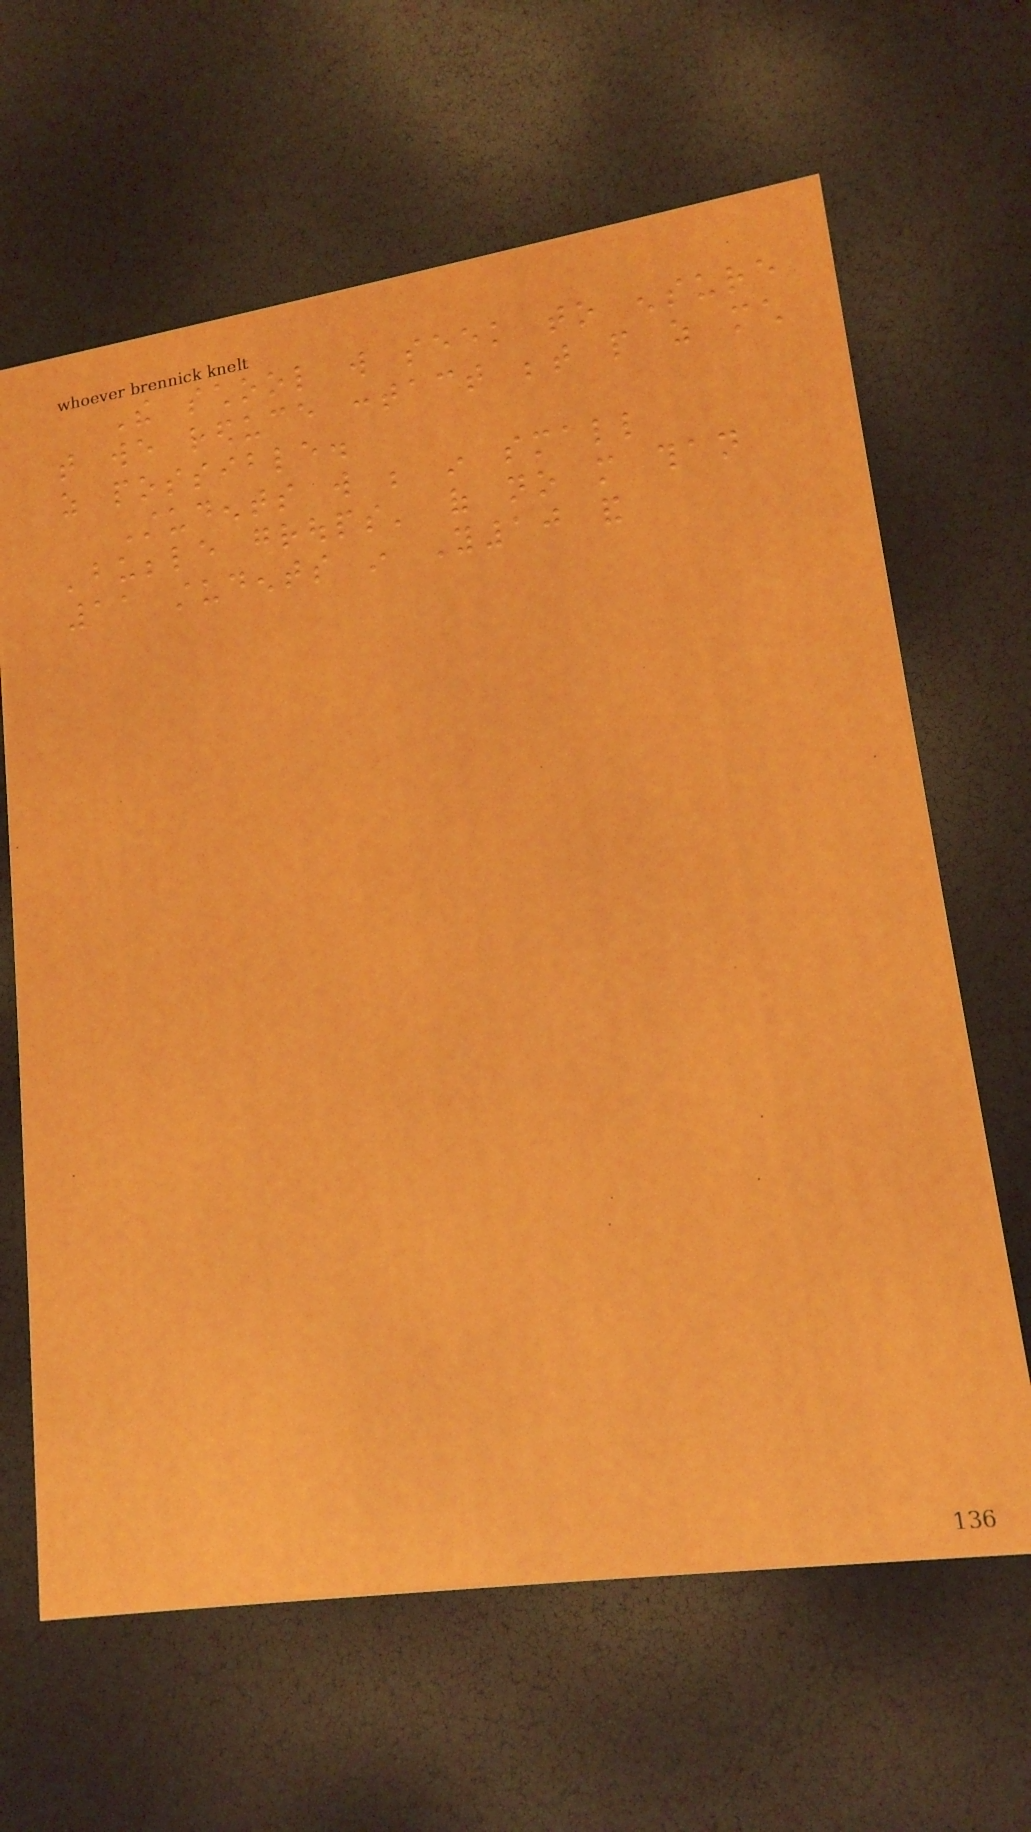The school will seek to ensure
that we reduce contact between people as much
as possible.
Students will be in small
'bubble groups' of no more than
11 students in Y10 and
